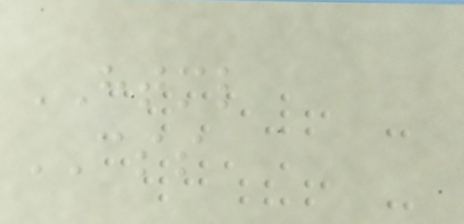HTML
CSS
